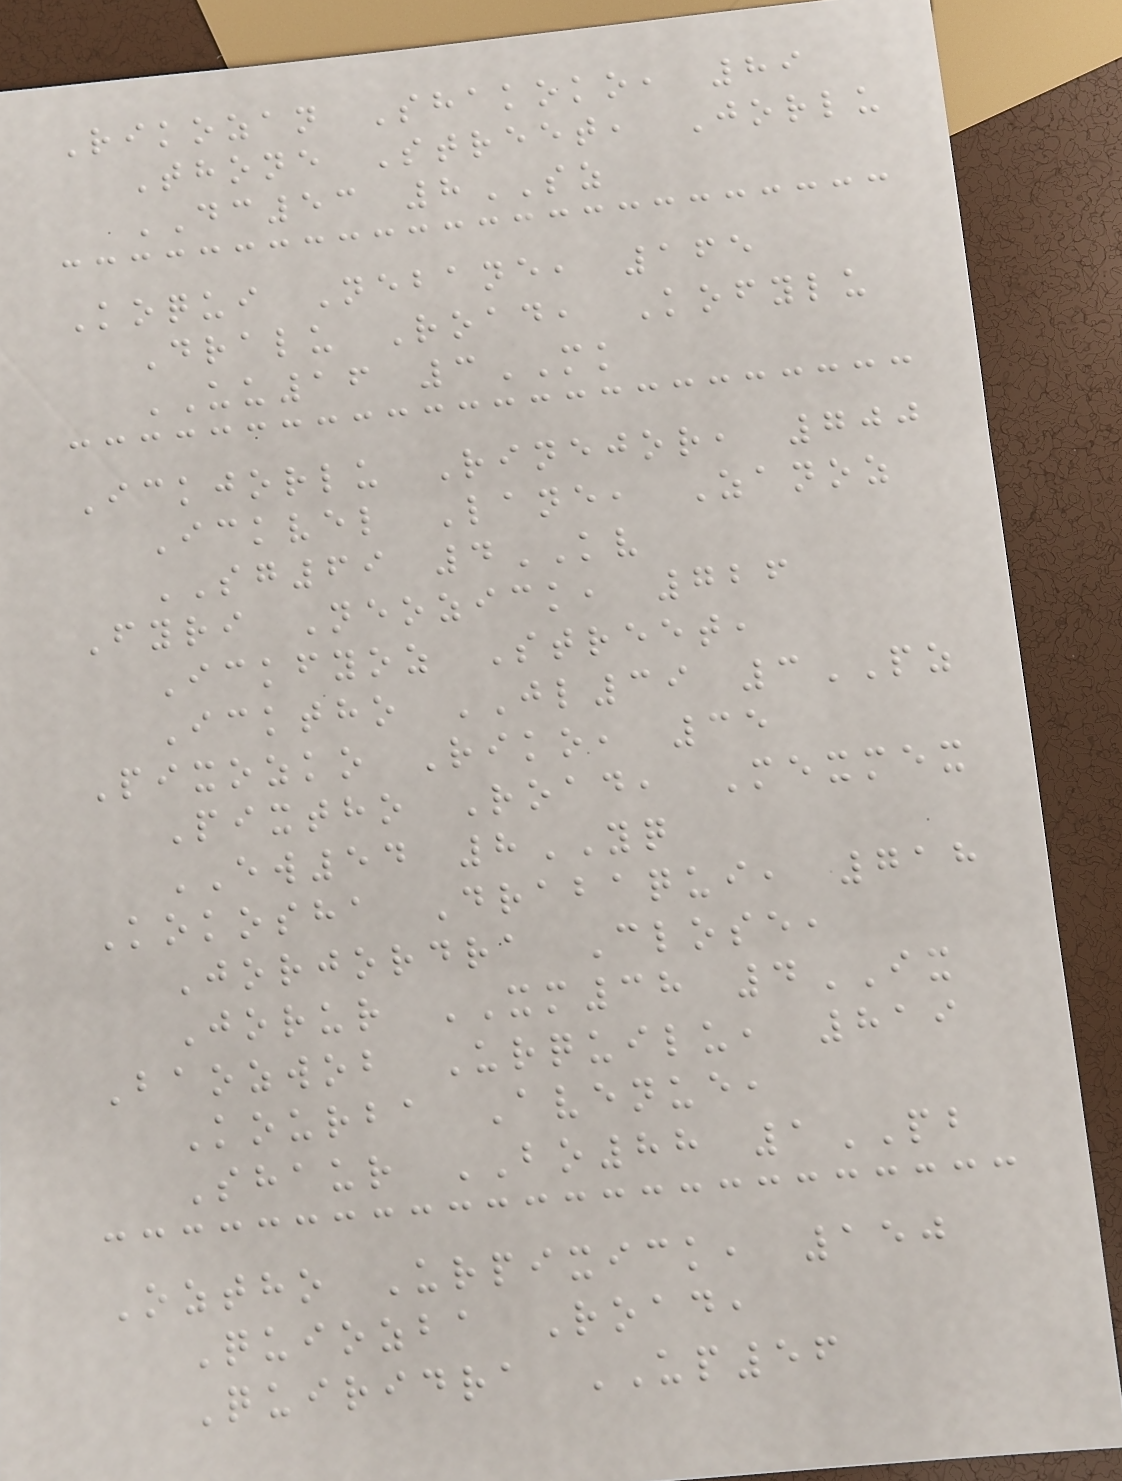Rikozan Shakoko, 89
Thone Street, Jorlu
DC53 8SZ
Koqui Nebane, 165
Dralu Road, Kofylu
UU16 3MK
Ickjorlu Rinejor, 700
Ickvel Lane, Zanoz
SG69 4KV
Fyri Neozick, 726
Ickfyoz Street,
Icktho JL39 3PZ
Pixozko Riko, 35
Pixtho Road, Mexmex
EW54 8YQ
Kokosha Drabaqui, 718
Jorjordra Close,
Jorur XM38 4IX
Baozwob Urquilu, 819
Kourba Avenue,
Shaur BO88 1PB
Oztho Urpixick, 150
Quiozba Road,
Quiridra UP56
